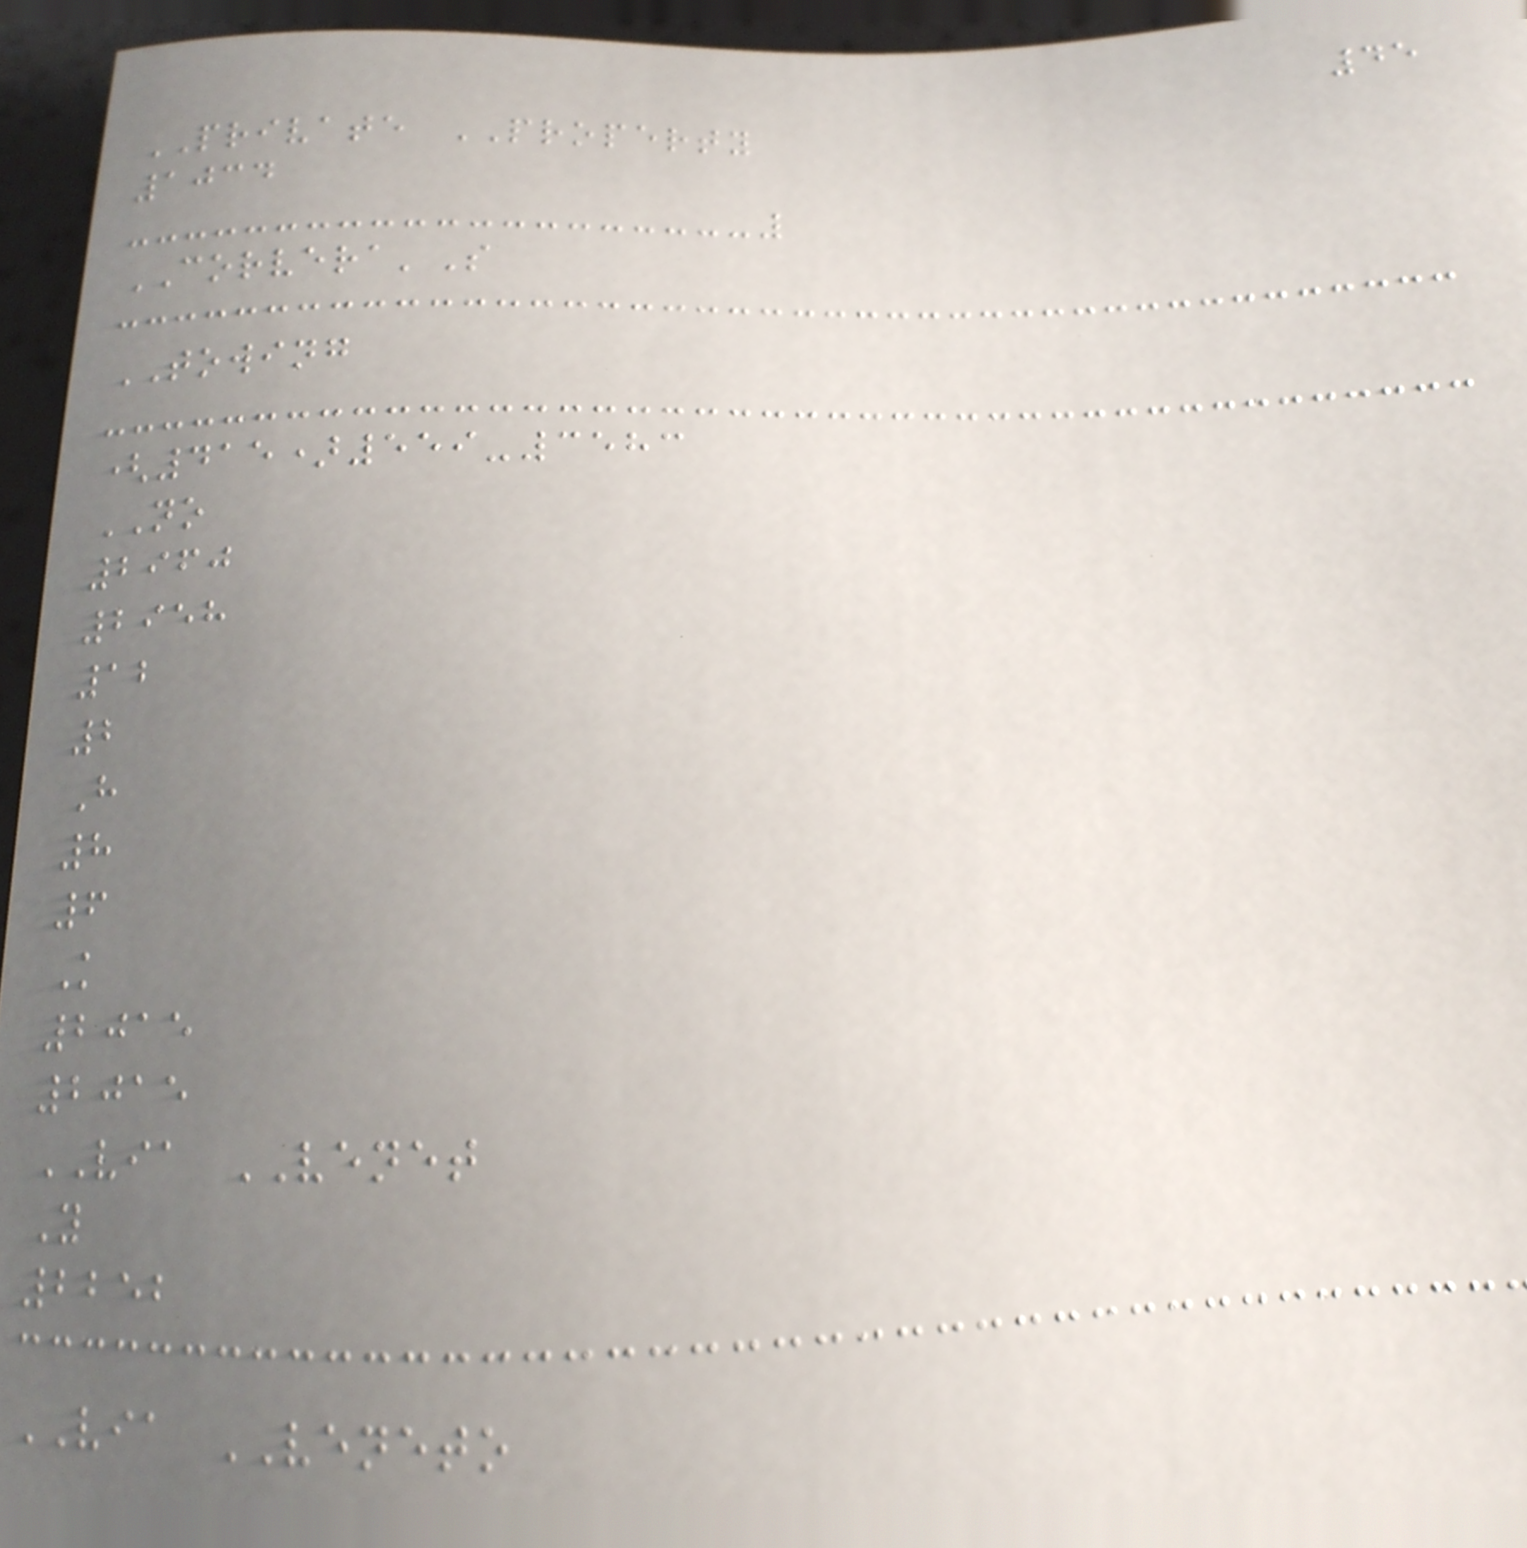45
PRIVATE PROPERTY
1034
CORVERA'S
TOWING
(415)559-3583
NO
2960
2958
12
2
H
8
6
K
2015
2015
VIA VENET
Y
2252
VIA VENETO
